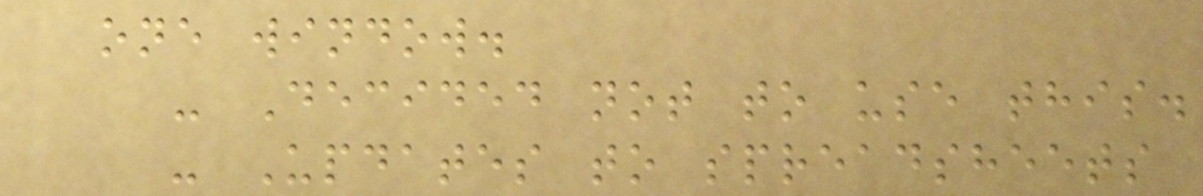one window.
- Decided not to use this.
- Updates to spreadsheets
